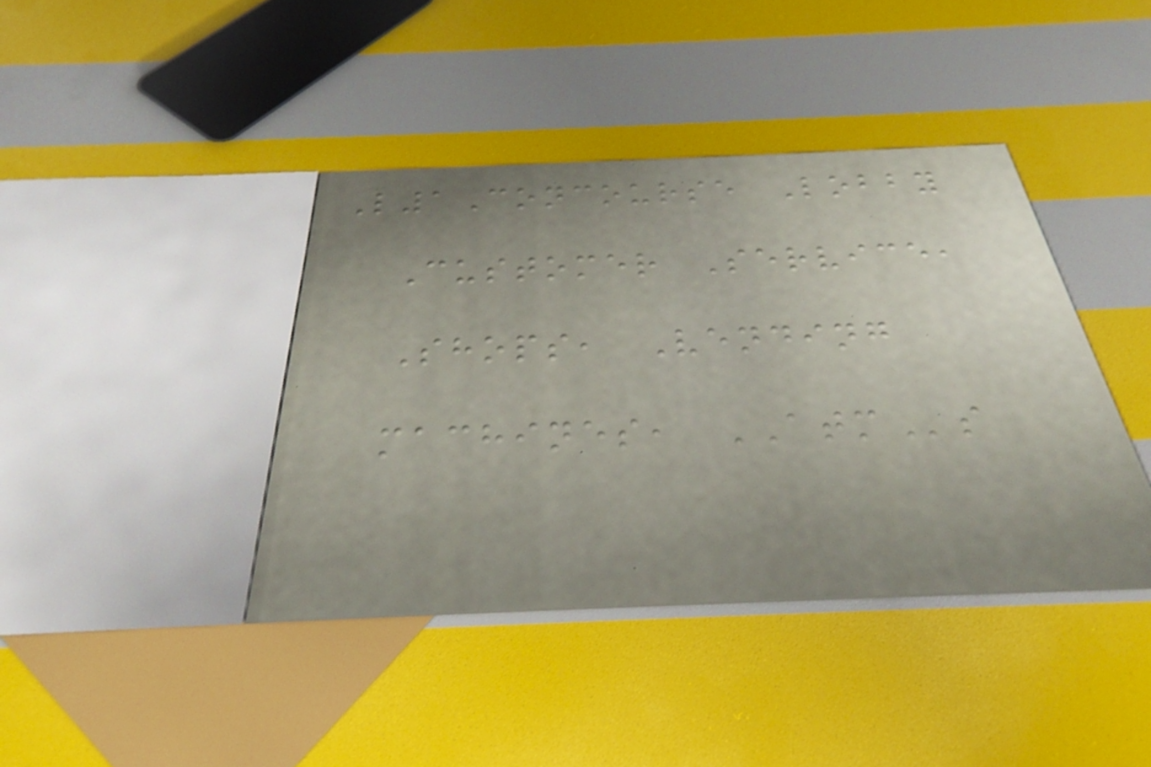L1Concourse Lobby
Customer Service,
Shops, Vending
machines, ATMs
